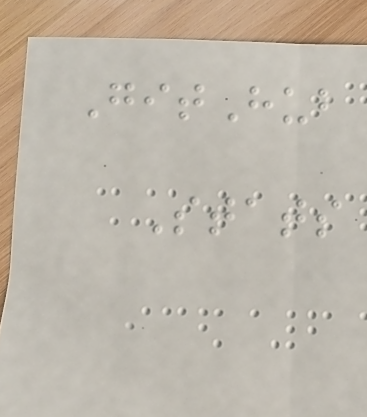GitHub
Stats
